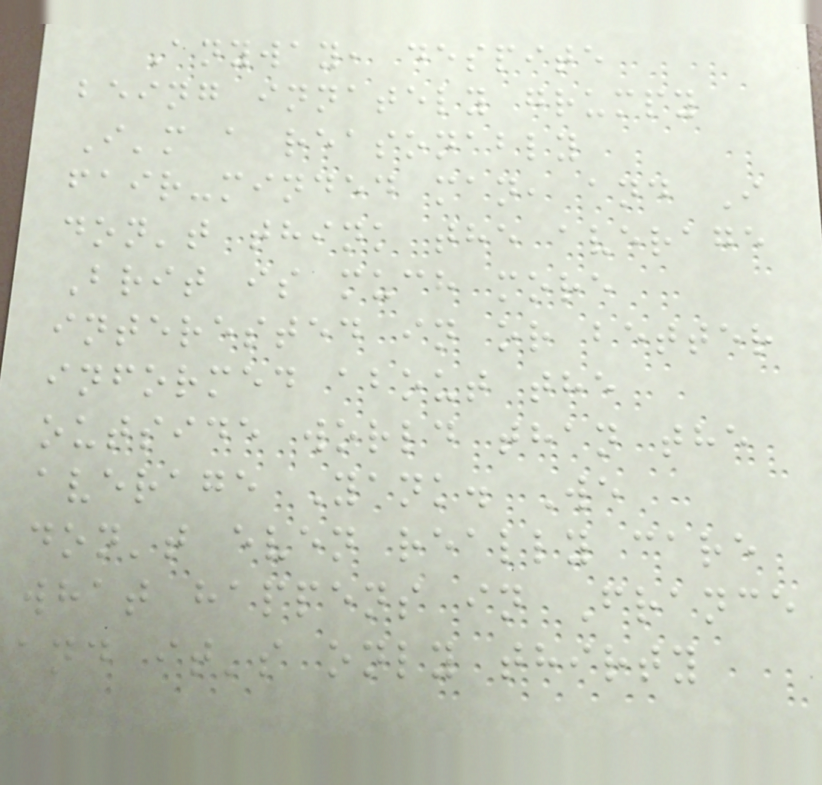Anyway, despite
being innately grumpy
I'm a reasonably
fair-minded man, and I
don't think the average
Brit is much more
interested in or better
informed about the
outside world than the
average Yank. We
don't even really care
what happens in France
and it's only thirty
